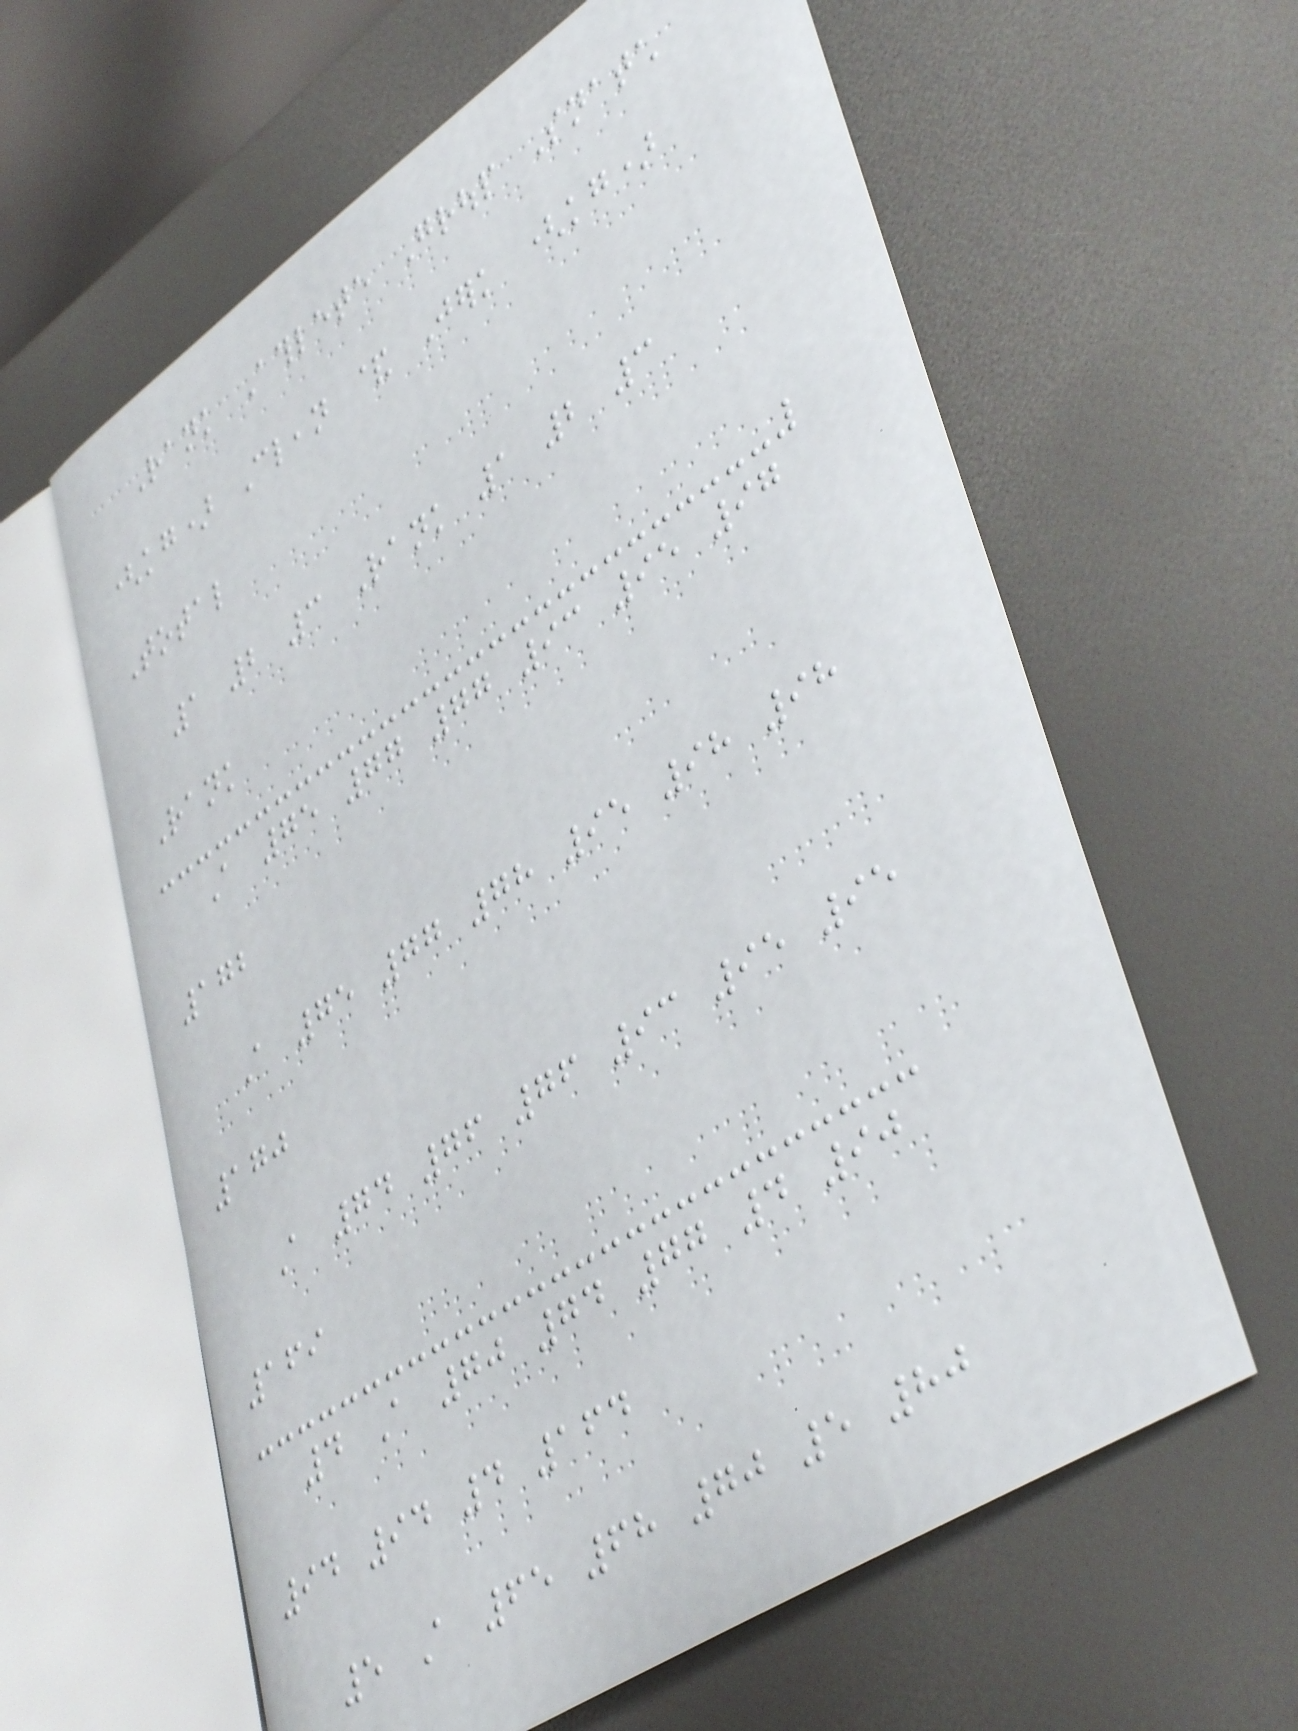Rank Athlete Group Snatch
(kg) Clean & Jerk (kg)
Total
1 2 3 Rank 1 2 3
Rank
A 75 77 77 93 95 97
172
A 75 77 78 95 98 98
170
A 74 76 76 93 95 95
169
4 A 70 74 77 4 90
94 94 4 164
5 A 65 68 70 5 80
